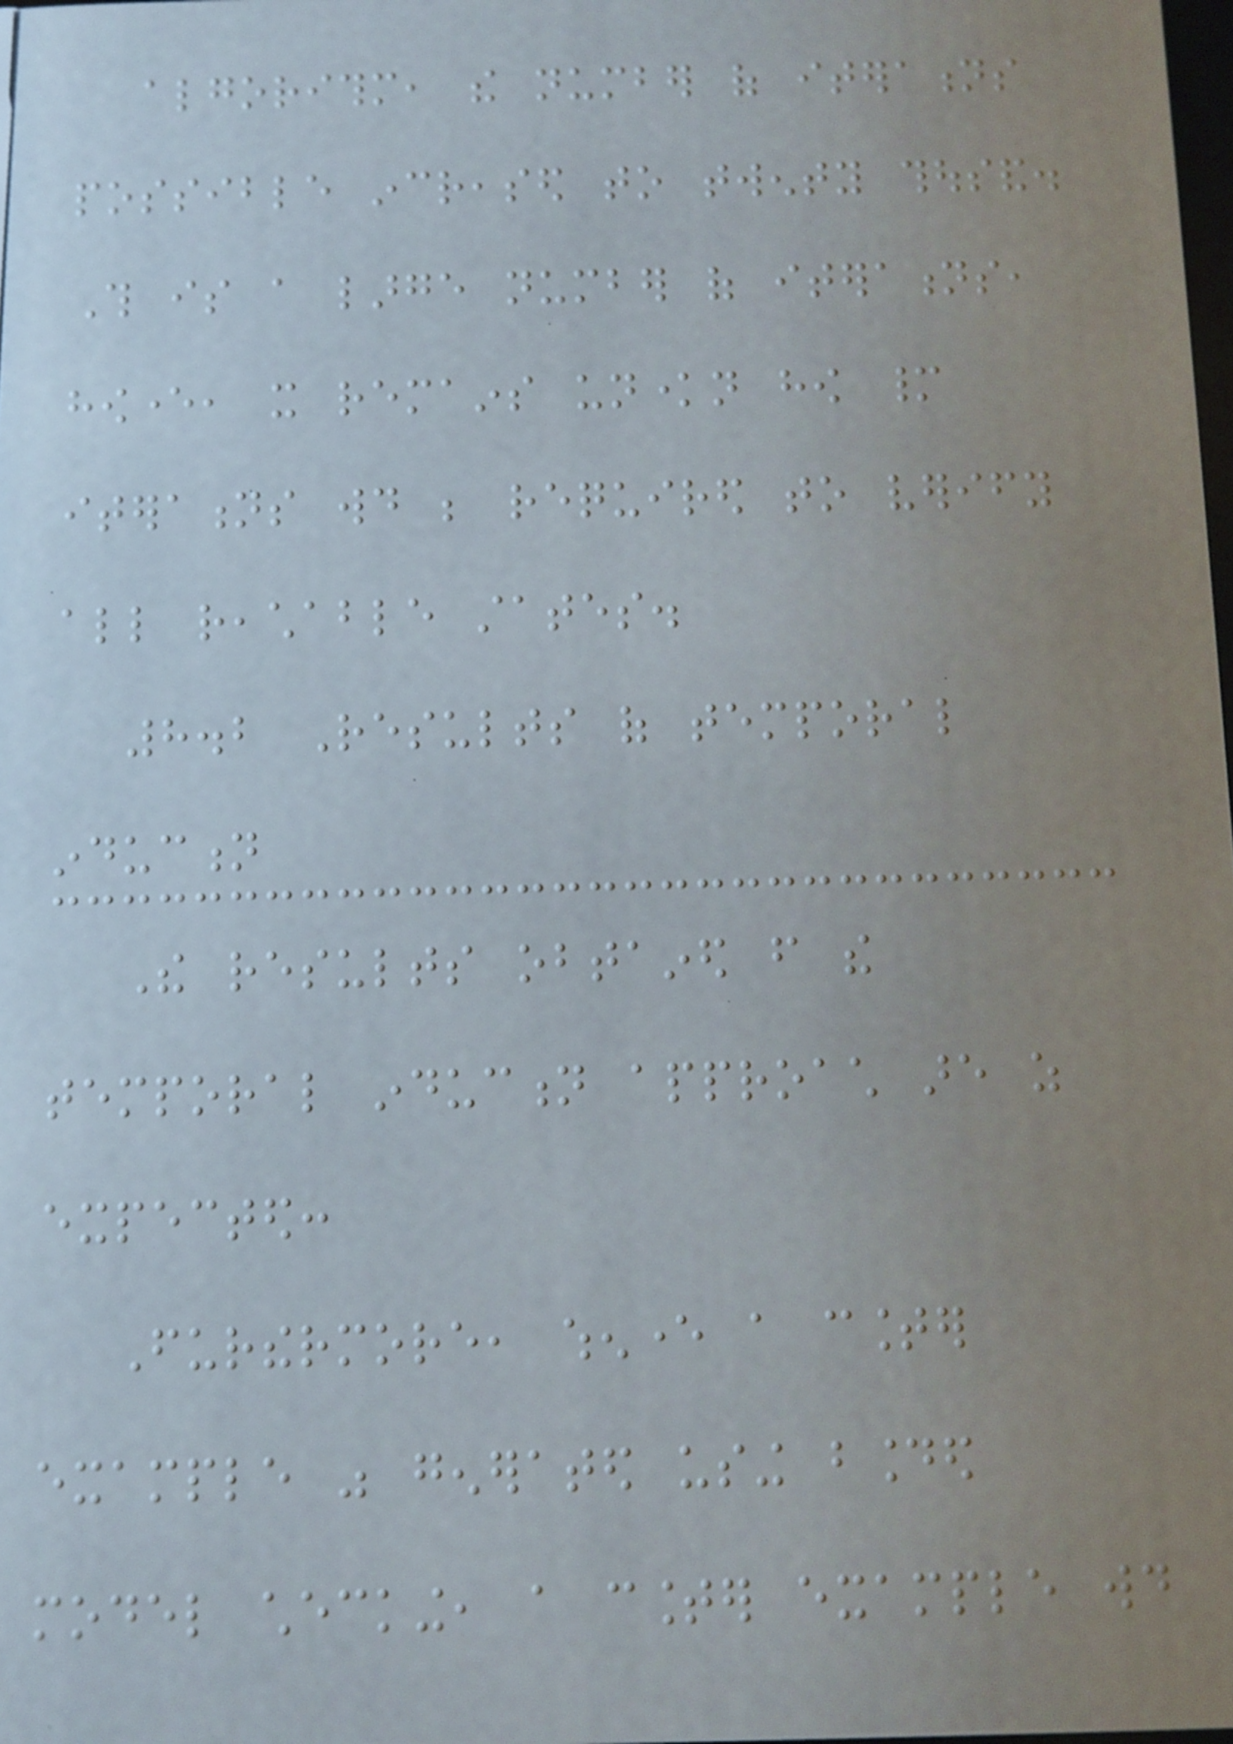algorithm, the number of iterations
possible increased to twenty thousand.
This is a large number of iterations,
however, it remains unknown how many
iterations would be required to verify
all reachable states.
8.2 Results of temporal
induction
The results obtained from the
temporal induction approach are as
expected:
Furthermore, whenever a counter
example was generated using bounded
model checking, a counter example would
